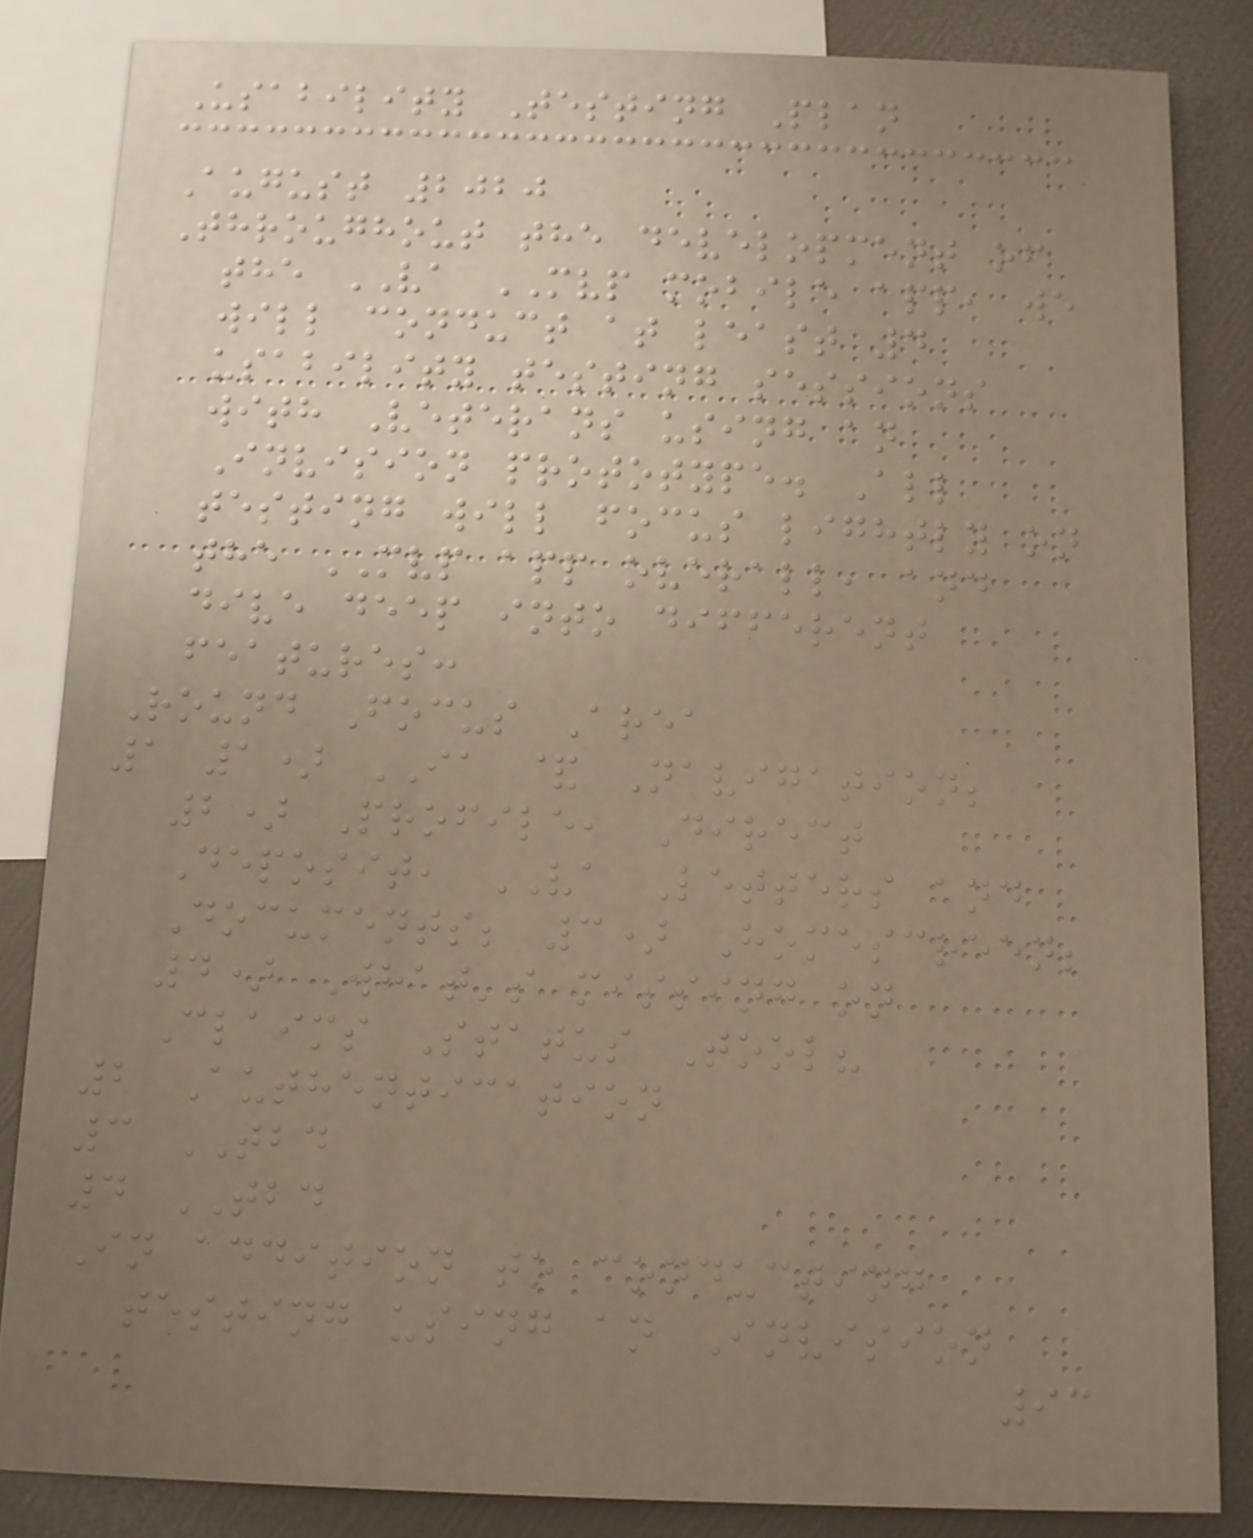Usability Testing Plan
August 2020
Throughout the development of
the VA MVP mobile app, we
will conduct at least 4
usability testing sessions
with Veterans using an
Invision prototype. All
testing will focus lightly on
the MVP app overall, and
dive deep into different
features:
Round Focus Area
1 1) IA & Navigation;
2) Profile, Direct
Deposit, VA Letters and
Documents; 3) Homescreen;
4) What's missing on
Claims Status Tool?
2 Authentication
3 TBD
4 TBD
In addition to conducting
testing using an Invision
93
